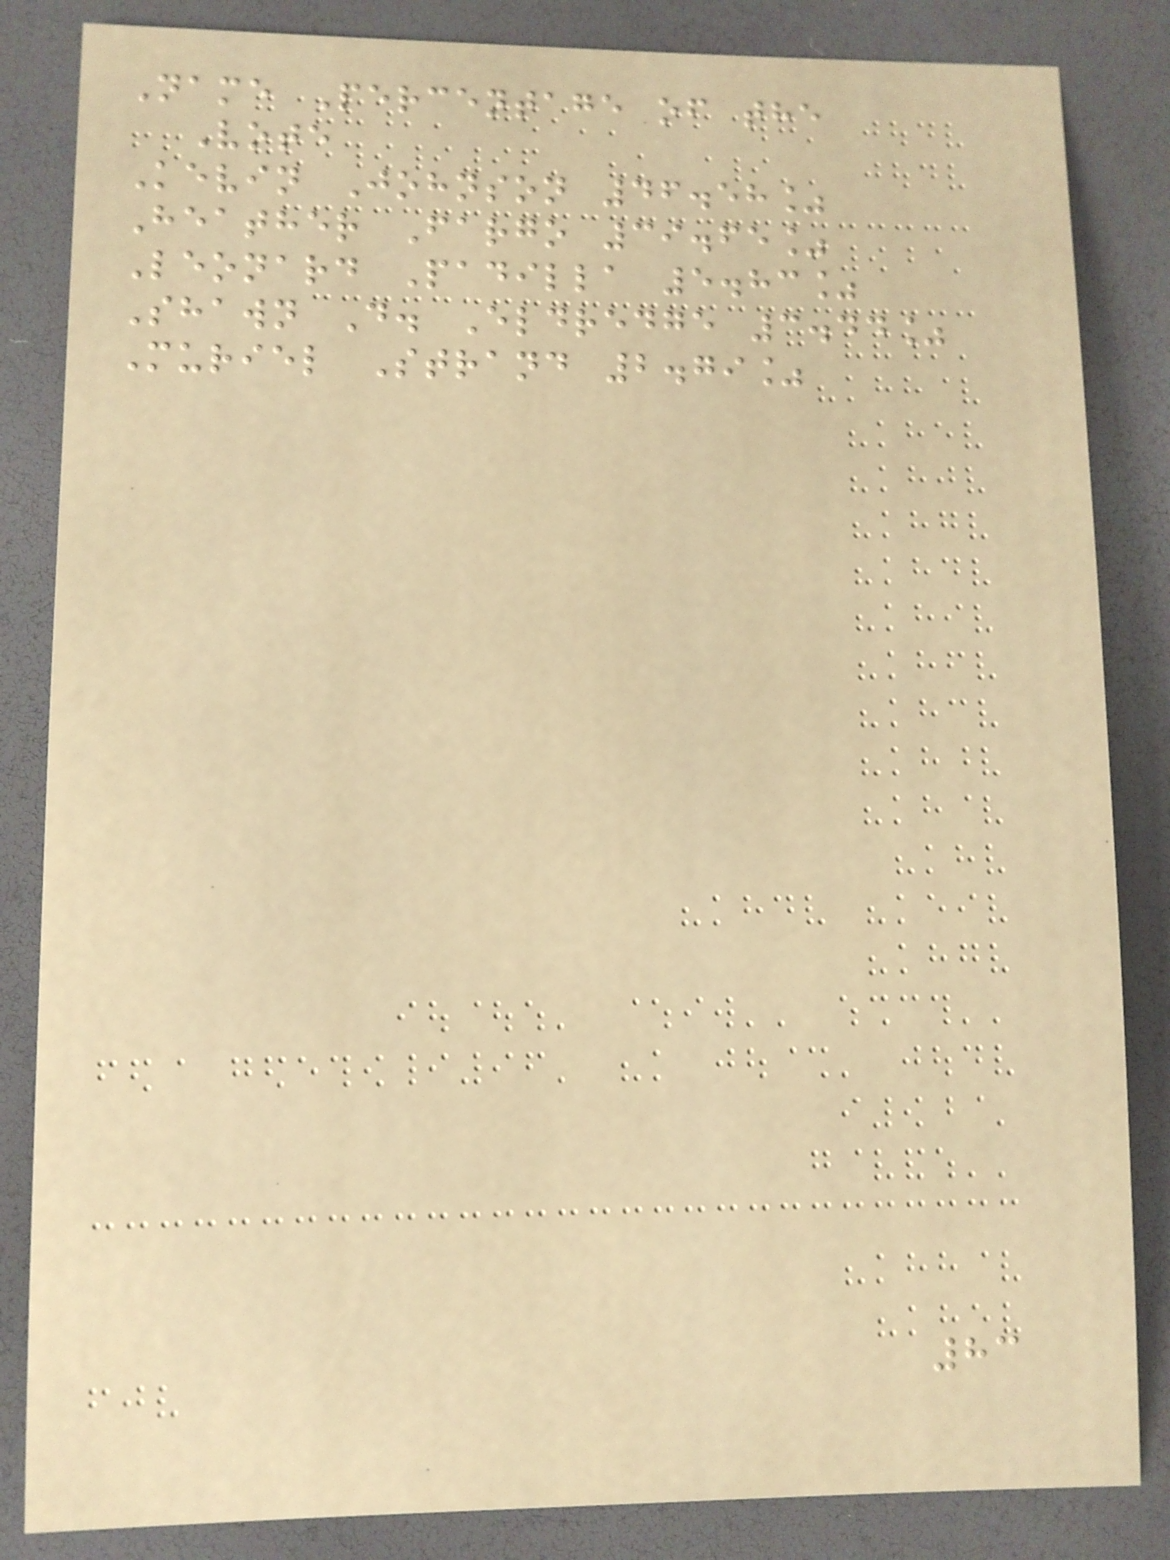Name Percentage of the
Vote
Kevin Johnson 46.58%
Heather Fargo 39.65%
Leonard Padilla 5.83%
Shawn D. Eldredge 3.44%
Muriel Strand 2.79%
83
